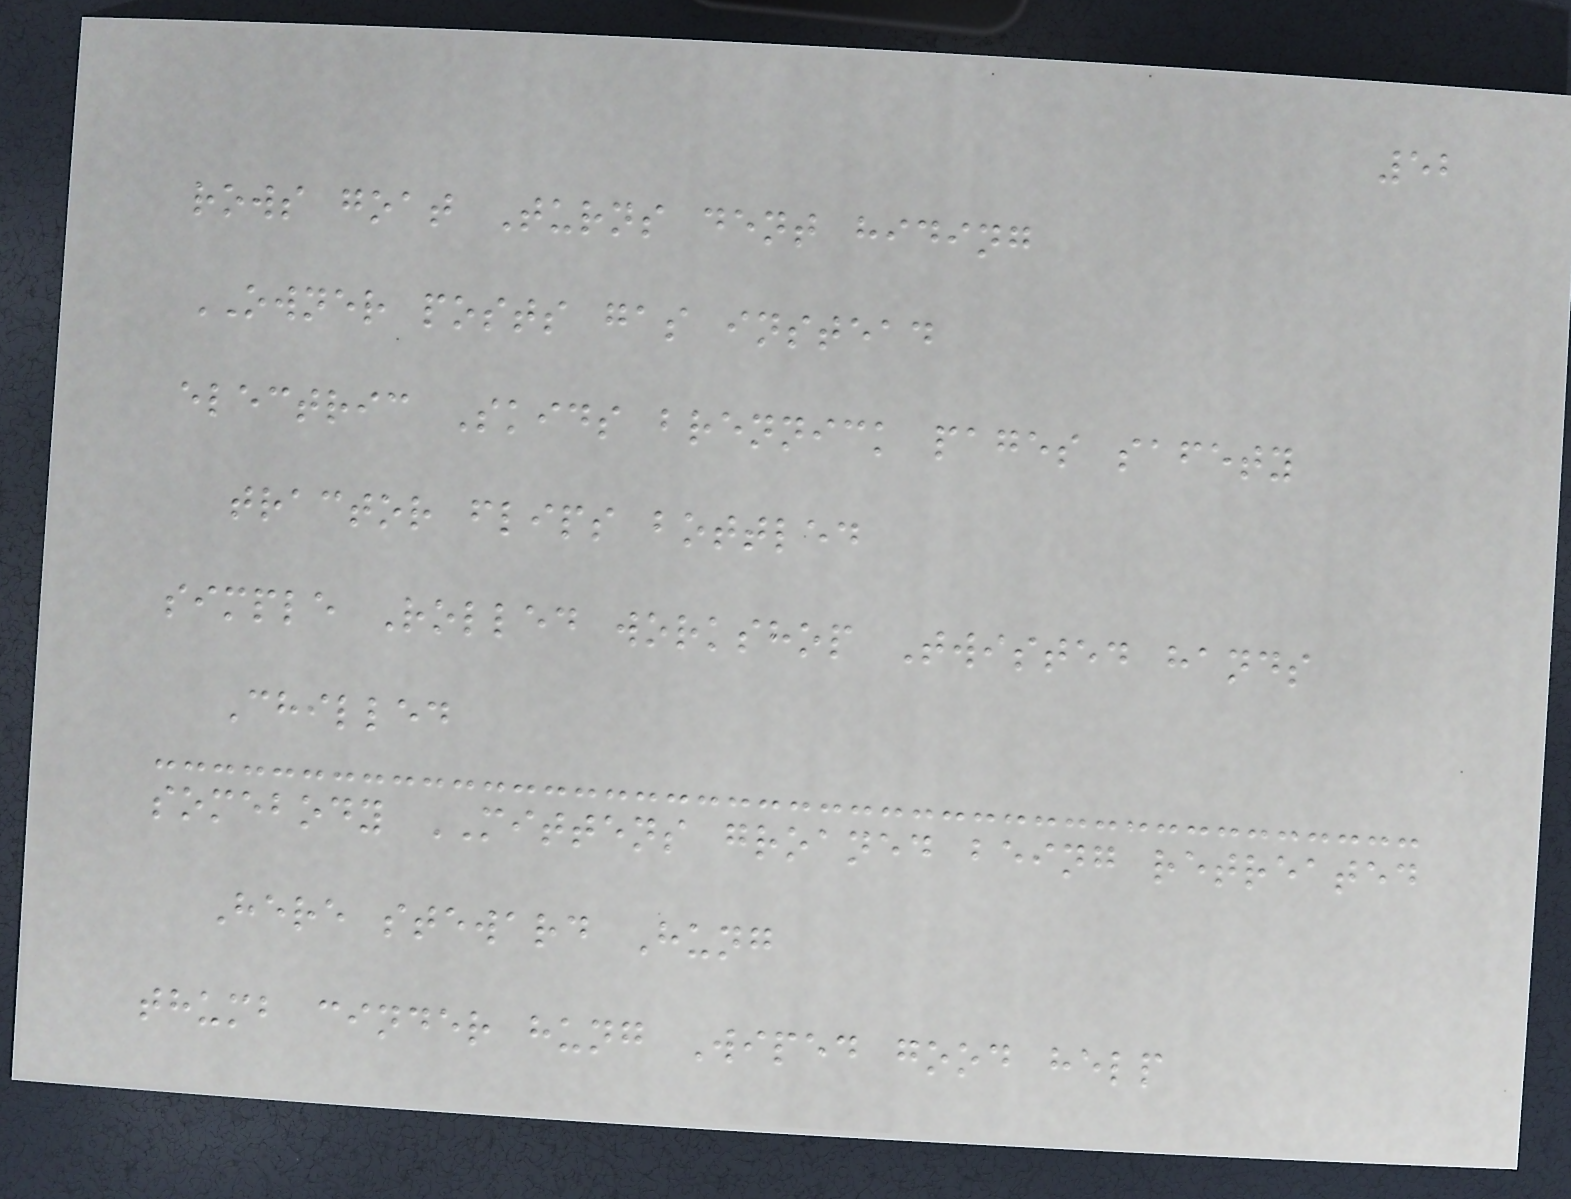52
rows goat Turns dent hiding
OWNER posts gas instead
electric Skids brennick pages safety
tractor flips bottled
simple Rolled workshop Twisted hands
Chilled
somebody MITTENS groaned being retreated
Here steward Hung
thumb cinder hung Wiped good help
